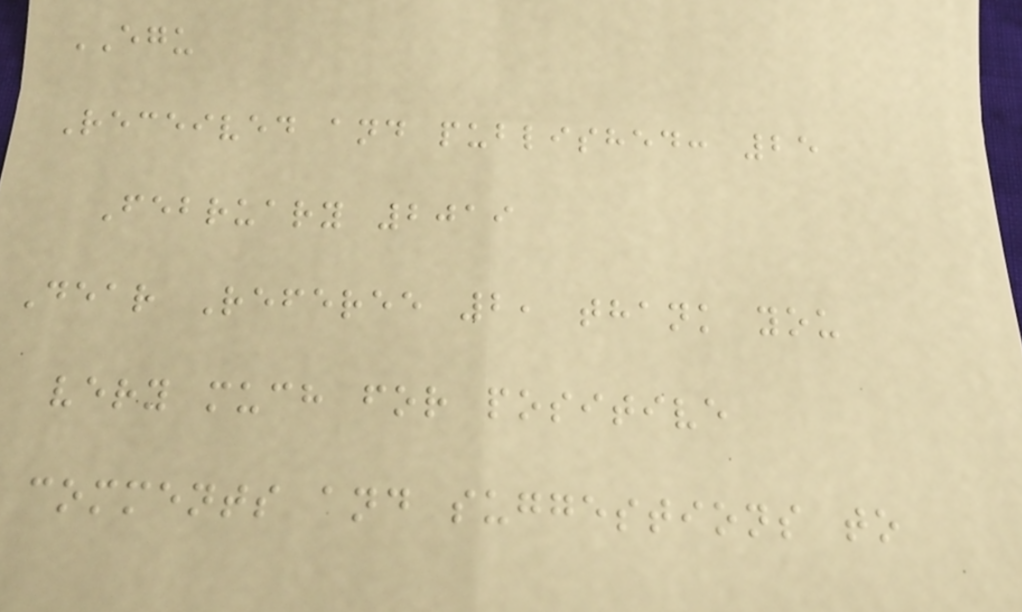EGU
Received and published: 25
February 2019
Dear Referee 2, thank you
very much for positive
comments and suggestions to
